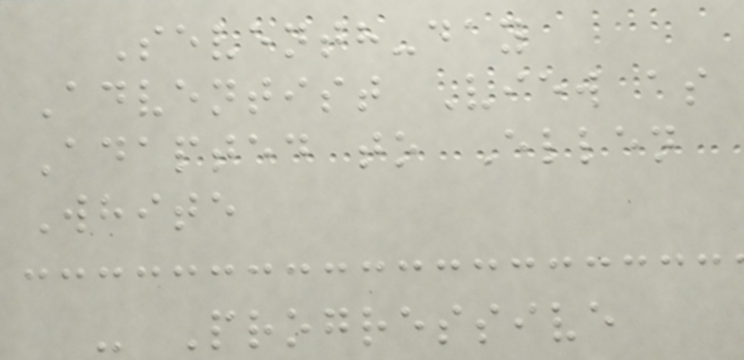Seventh-day
Adventist View as
Adapted to Ellen
White
- Progressive
